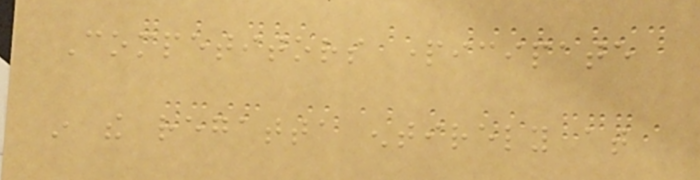Competitors participate
in the regatta entirely at
